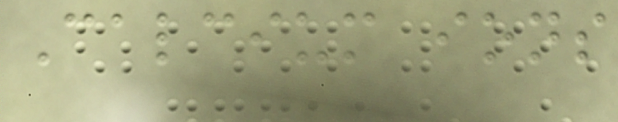Calcium ions
